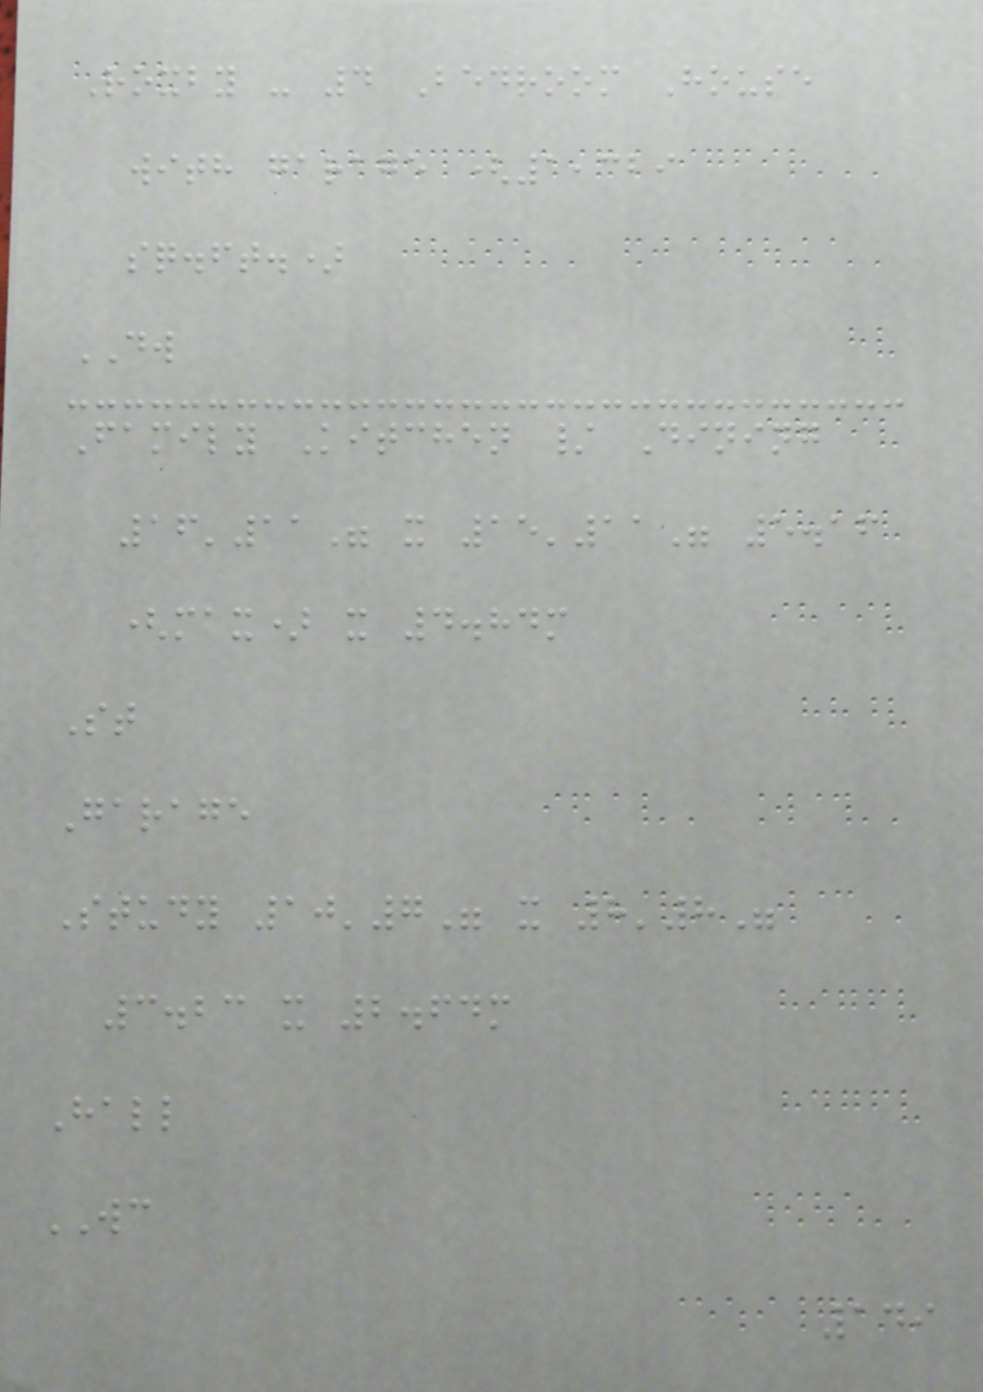Roxby - 4 Bedroom House
with garage (1,329
sq.ft.)
DW
Family Kitchen / Dining
16'11" x 15'11" 5.16
(max) x 4.84m
St
Garage
Study 10'7" x 8'8"
3.23 x 2.64m
Hall
WC
149
